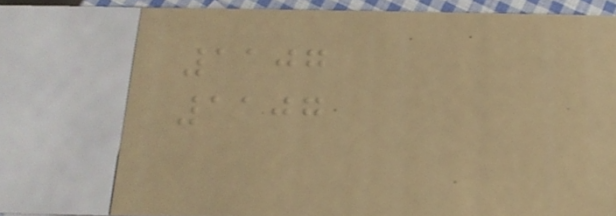1107
1107
